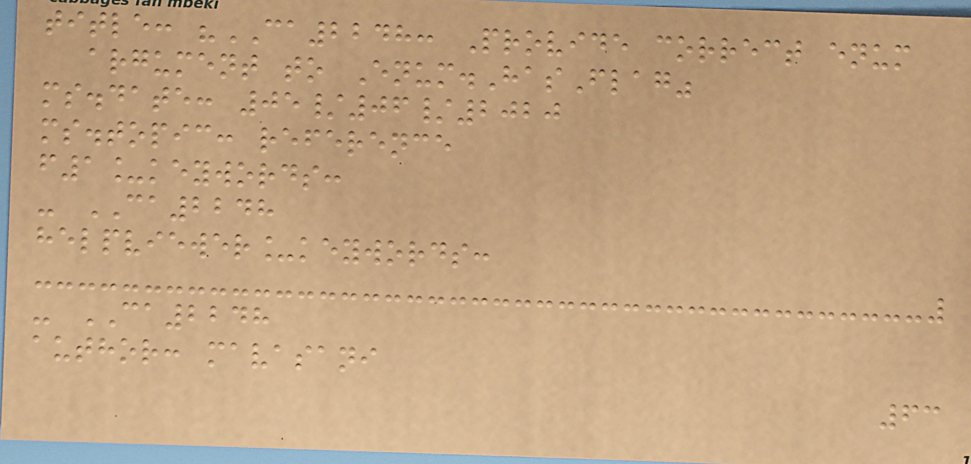title: "CA2248: Provide correct enum
argument to Enum.HasFlag"
ms.date: 05/06/2020
ms.topic: reference
f1_keywords:
- CA2248
helpviewer_keywords:
- CA2248
author: mavasani
63
